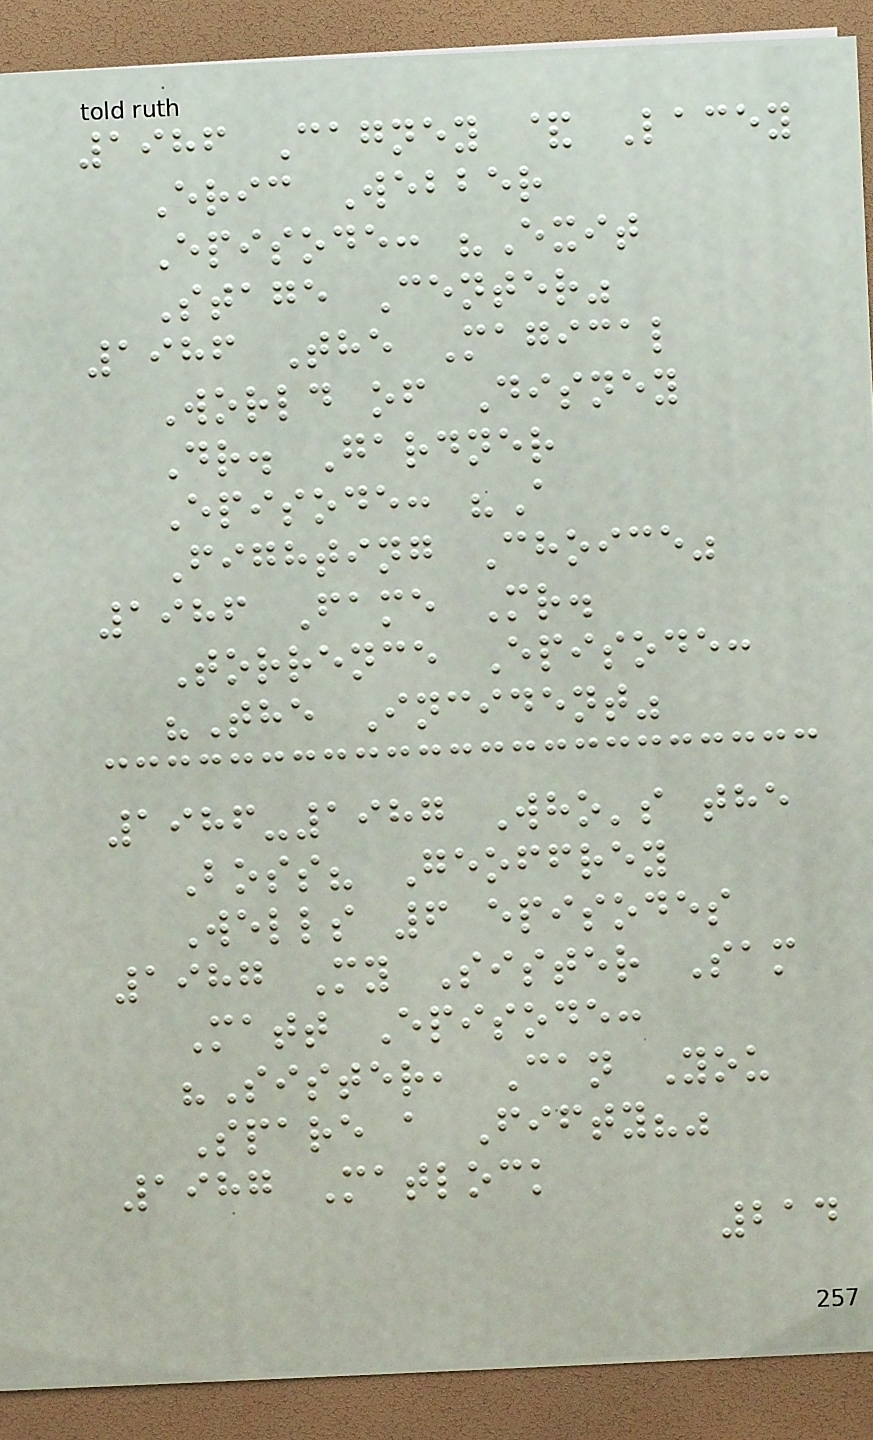1986 Cagney & Lacey
Eric Webber
Episode: "Exit
Stage Center"
1986 The Magical
World of Disney
Dr. Gardner
Episode: "A
Fighting Choice"
1986 Fame Mr.
Torrence Episode:
"The Incident"
1986-1987 Who's the
Boss? Geoffrey
Wells 6 episodes
1987 My Sister Sam
Matt Episode:
"Sister, Can You
Spare a Fifty?"
1987 Matlock
214
